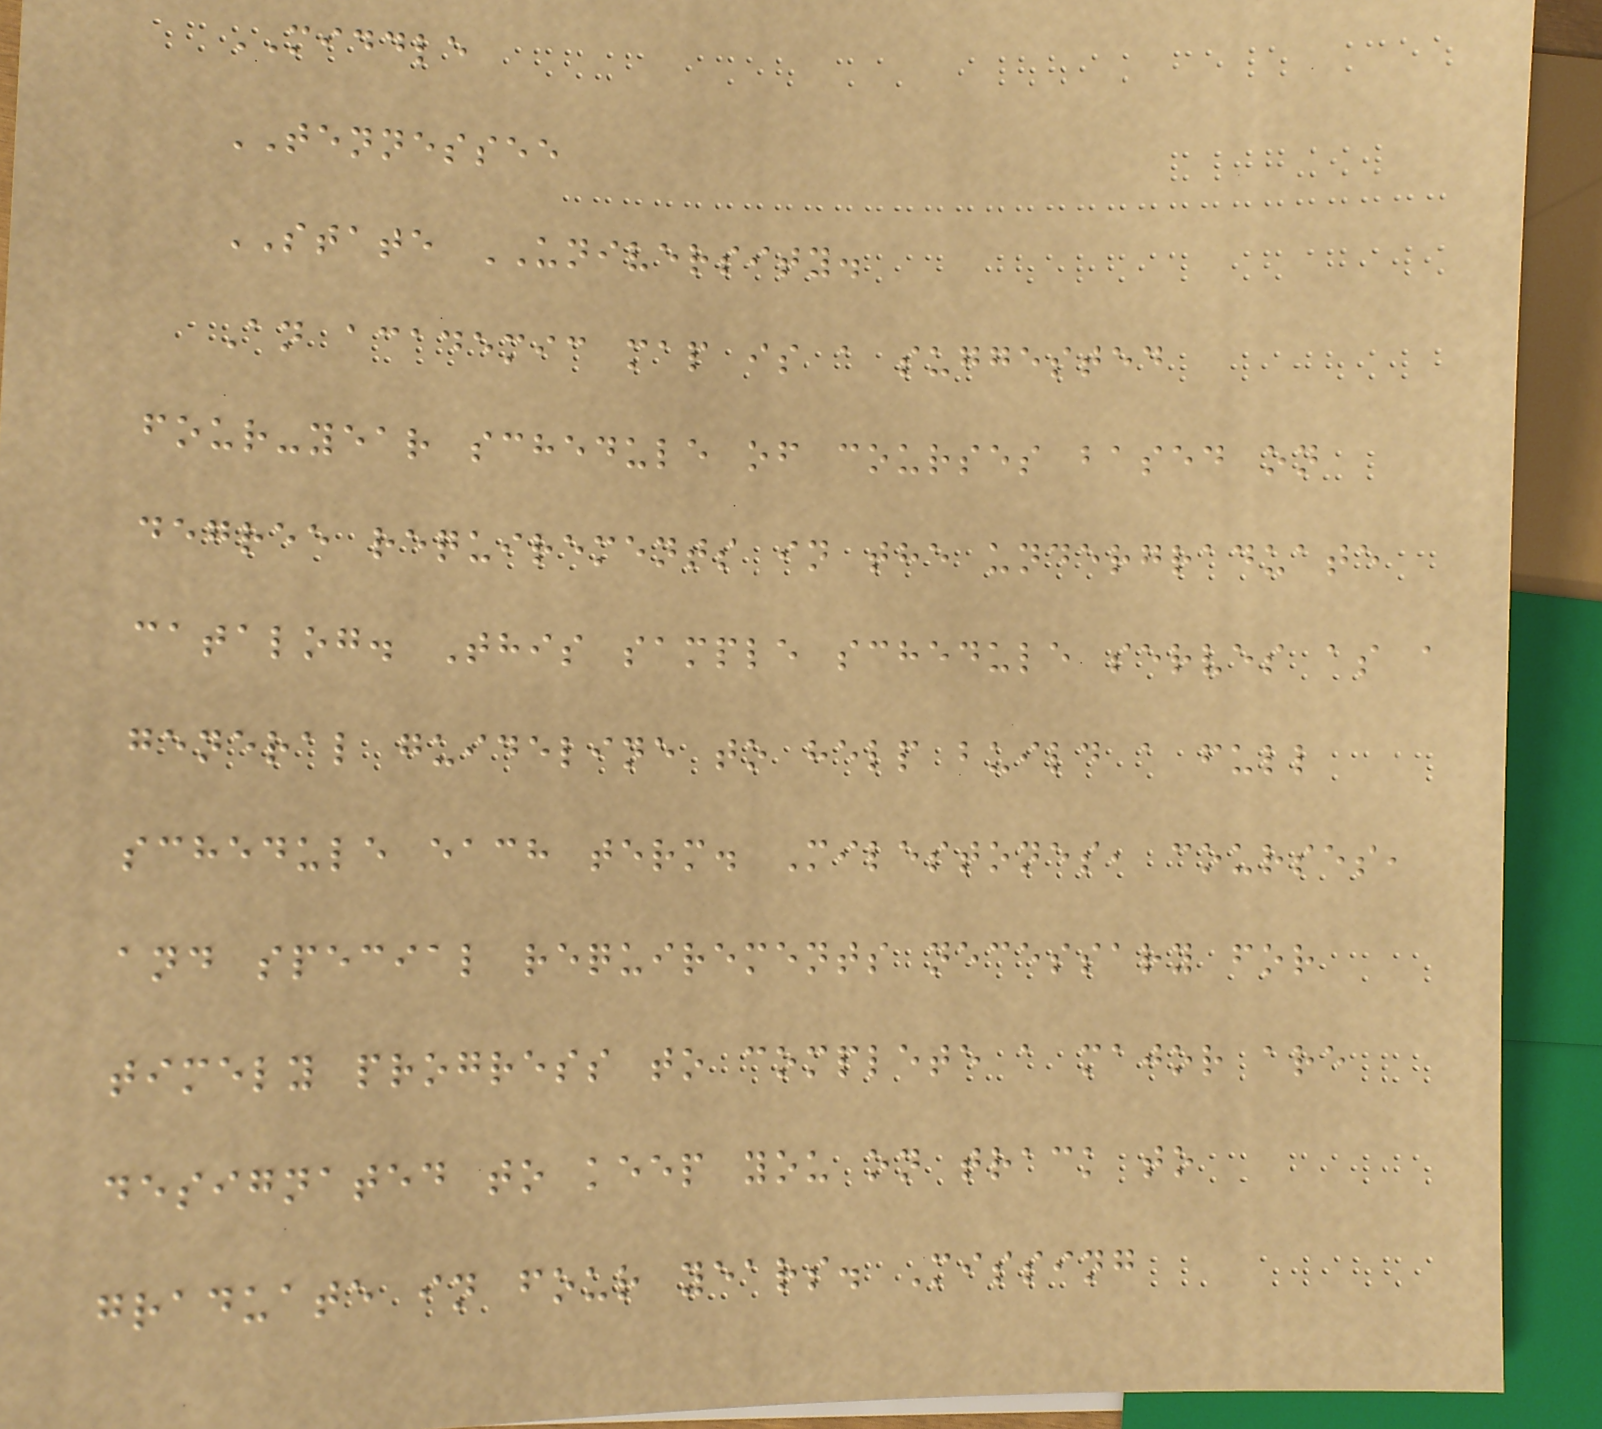MIDDLE
TENNESSEE
STATE UNIVERSITY.
An academic map is a suggested
four-year schedule of courses based on
degree requirements in the undergraduate
catalog. This sample schedule serves as a
general guideline to help build a full
schedule each term. Milestones, courses,
and special requirements necessary for
timely progress to complete a major are
designated to keep you on track to
graduate in four years. Missing
